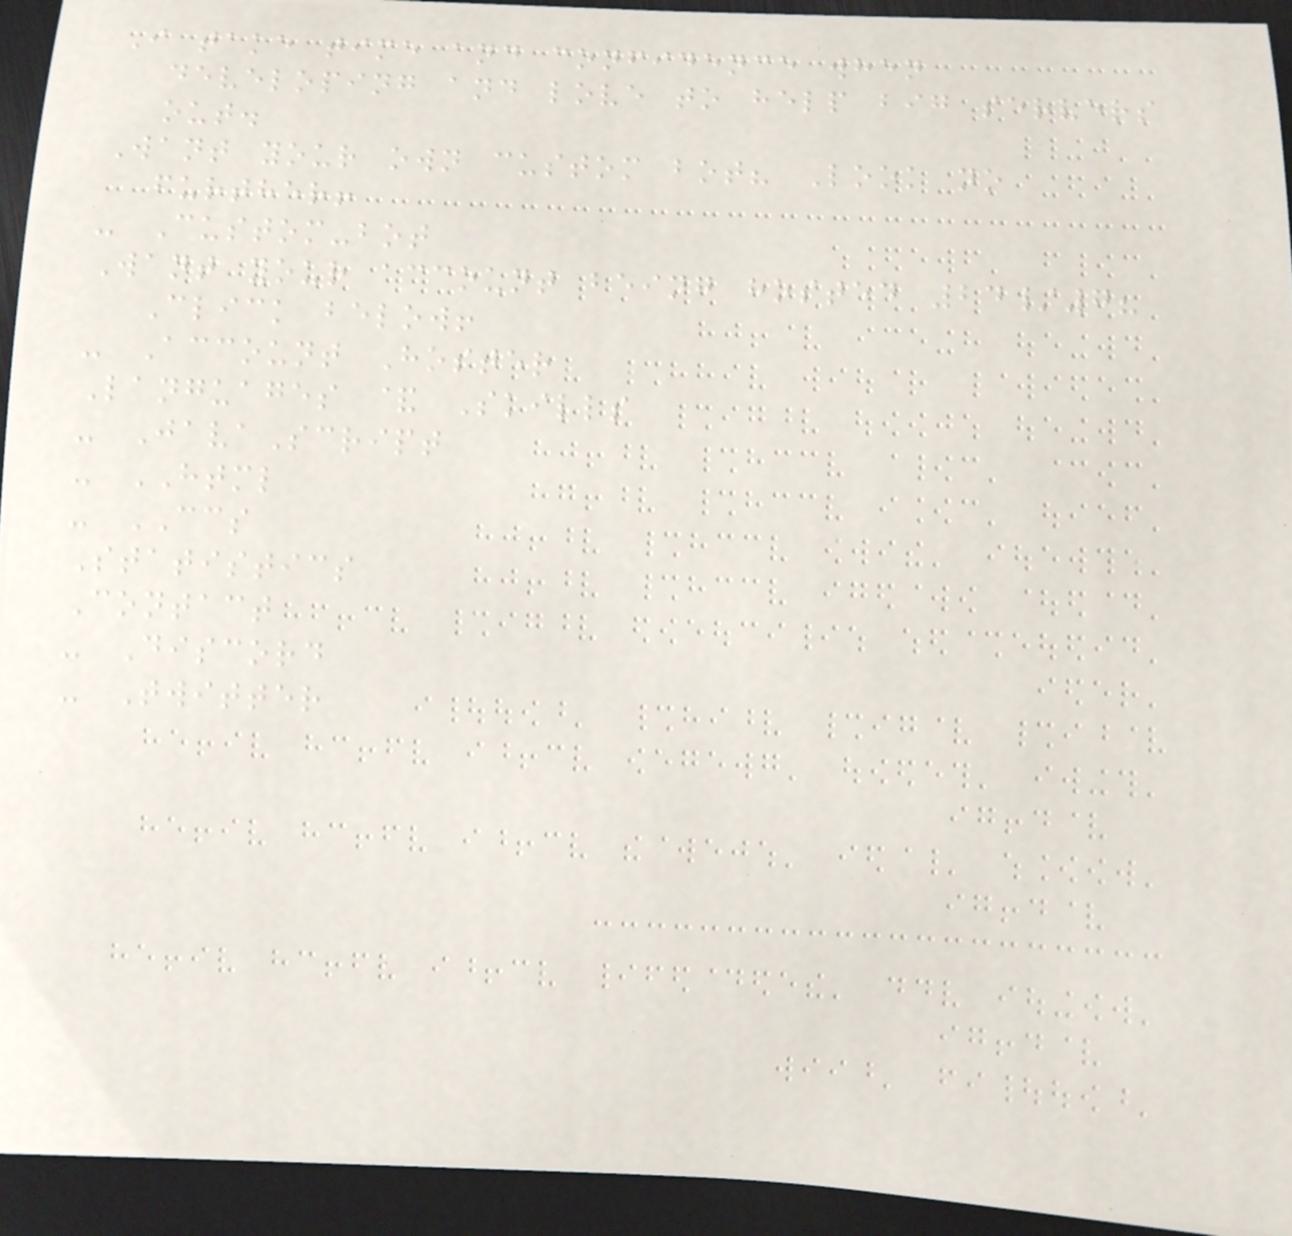I take time and confidence when
developing and love to help big servers
out.
Want your own custom bot? Look no
further!
- Custom-bot
Want your account being hosted 24/7?
Click below!
- Account Hoster
Languages & Skills
- JavaScript
- HTML
- CCS
Statistics
Contact
- Discord
- Twitter
